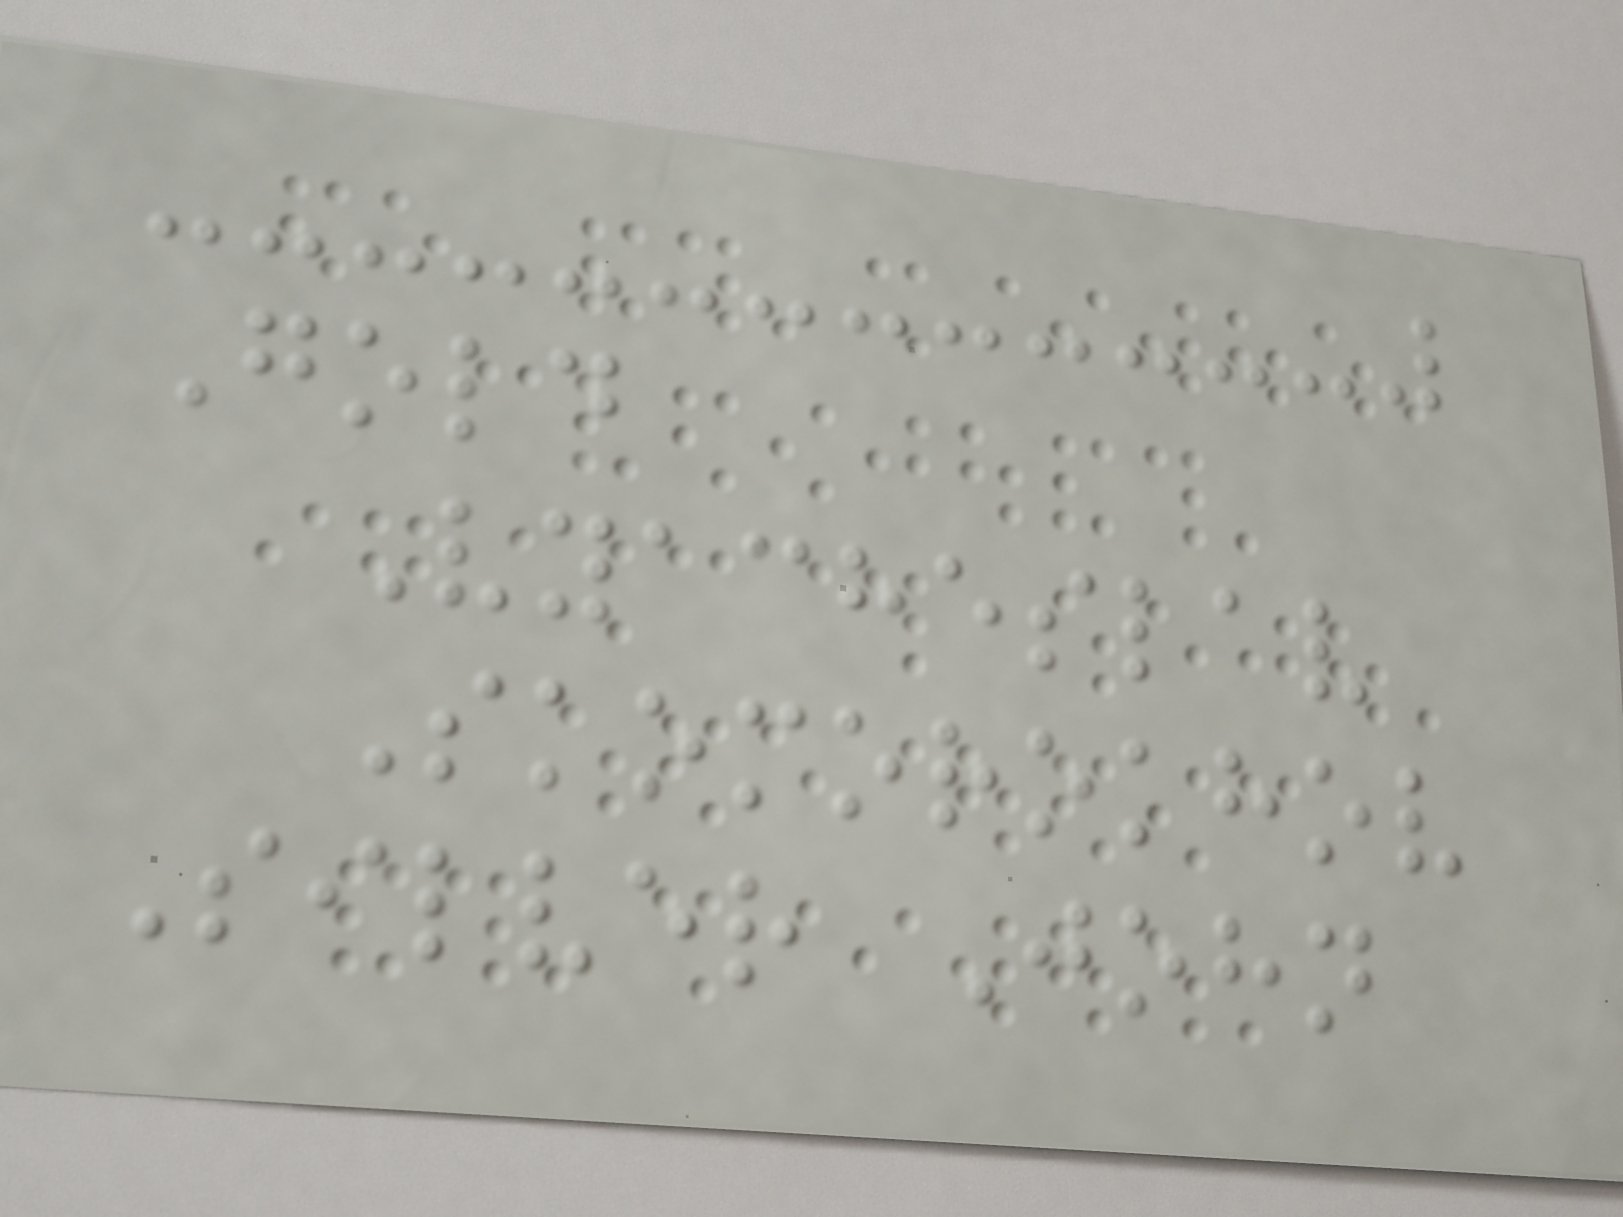Gold
Vyacheslav
Skomorokhov
Silver John
